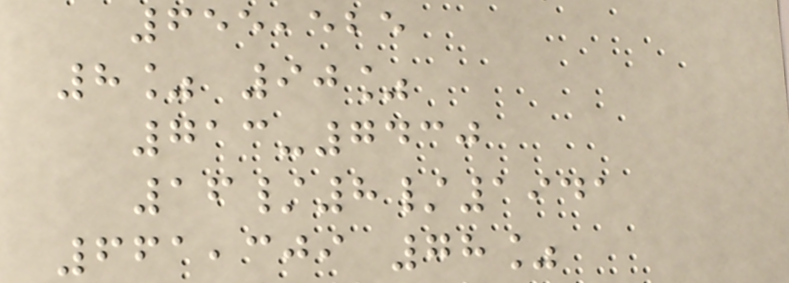655,525
8% 90%
713-7430
16/8/1941
661,309 78%
